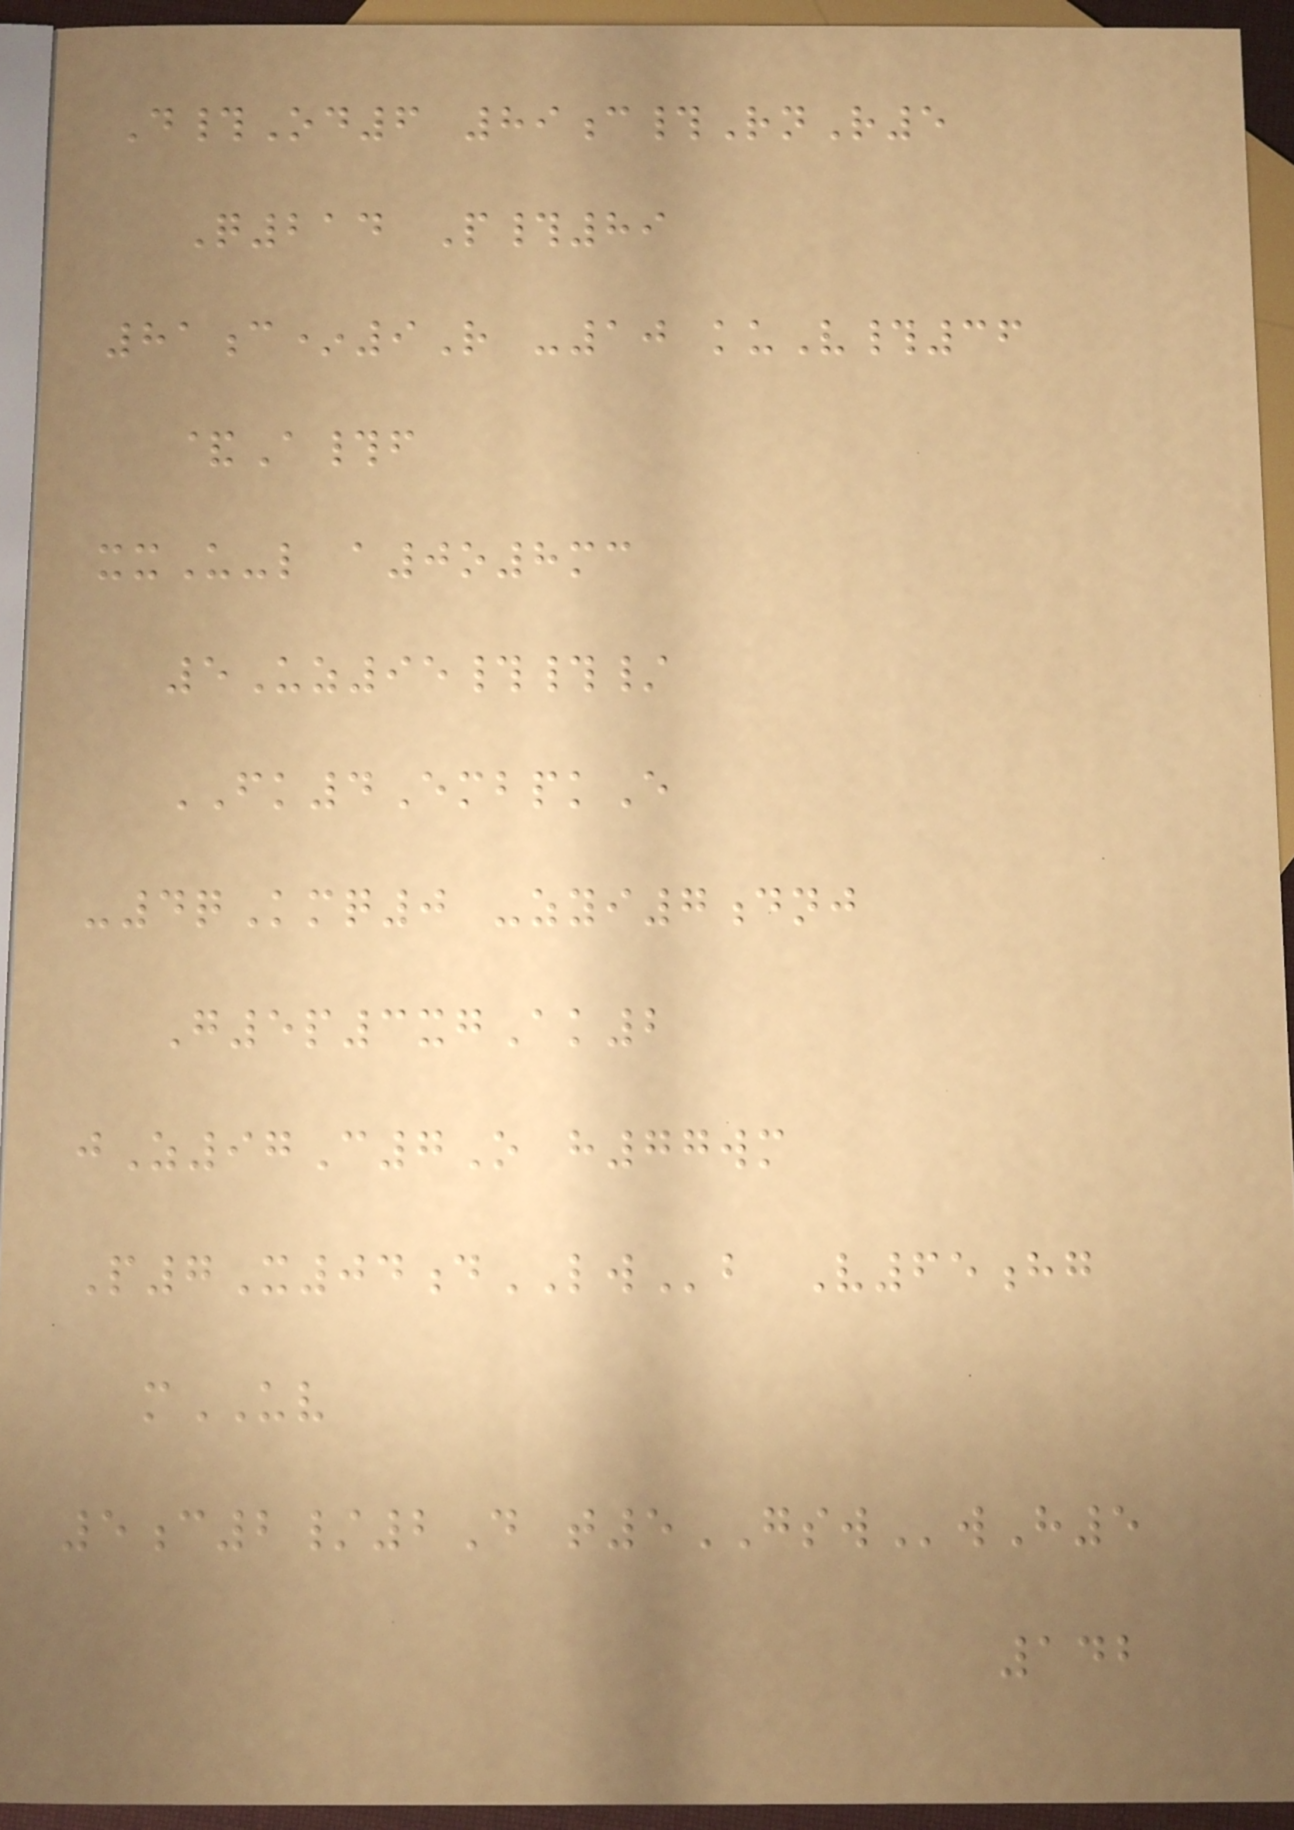D#Od6 89c#RnR5
Q214 P#89
81c*9R -10 kuV#36
&A#f
xxU-l a0o8mc
5Uz95##/
FK4EmbpkE
-4qKmq0 -zyi7dnj
G5p3xgAk2
jZ97C7O h77wm
P7X04dLWb V65hg
mUV
5c2/2D t5GSWwH5
142
